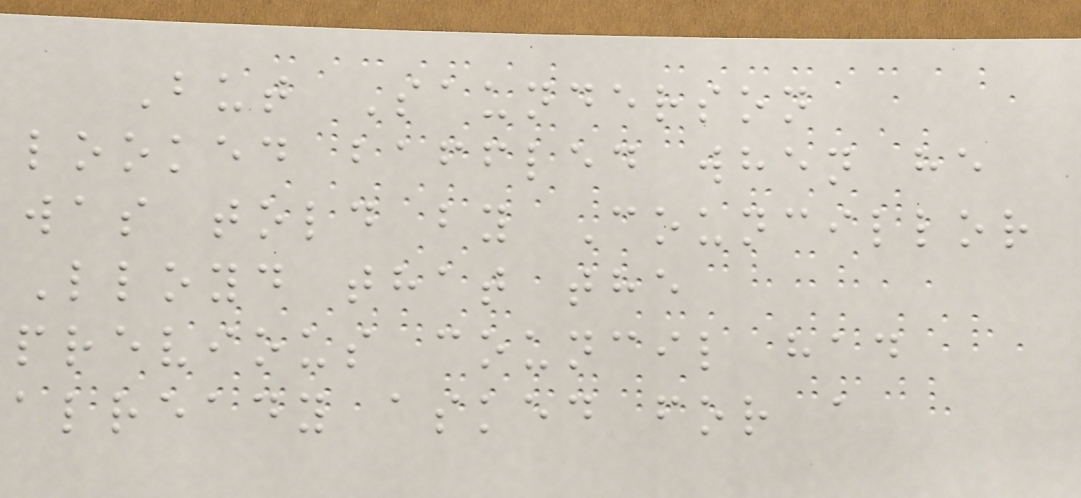But Saunderson
looked baffled when he
was told by Councillor
Lloyd that the
previous council had
already asked for a
